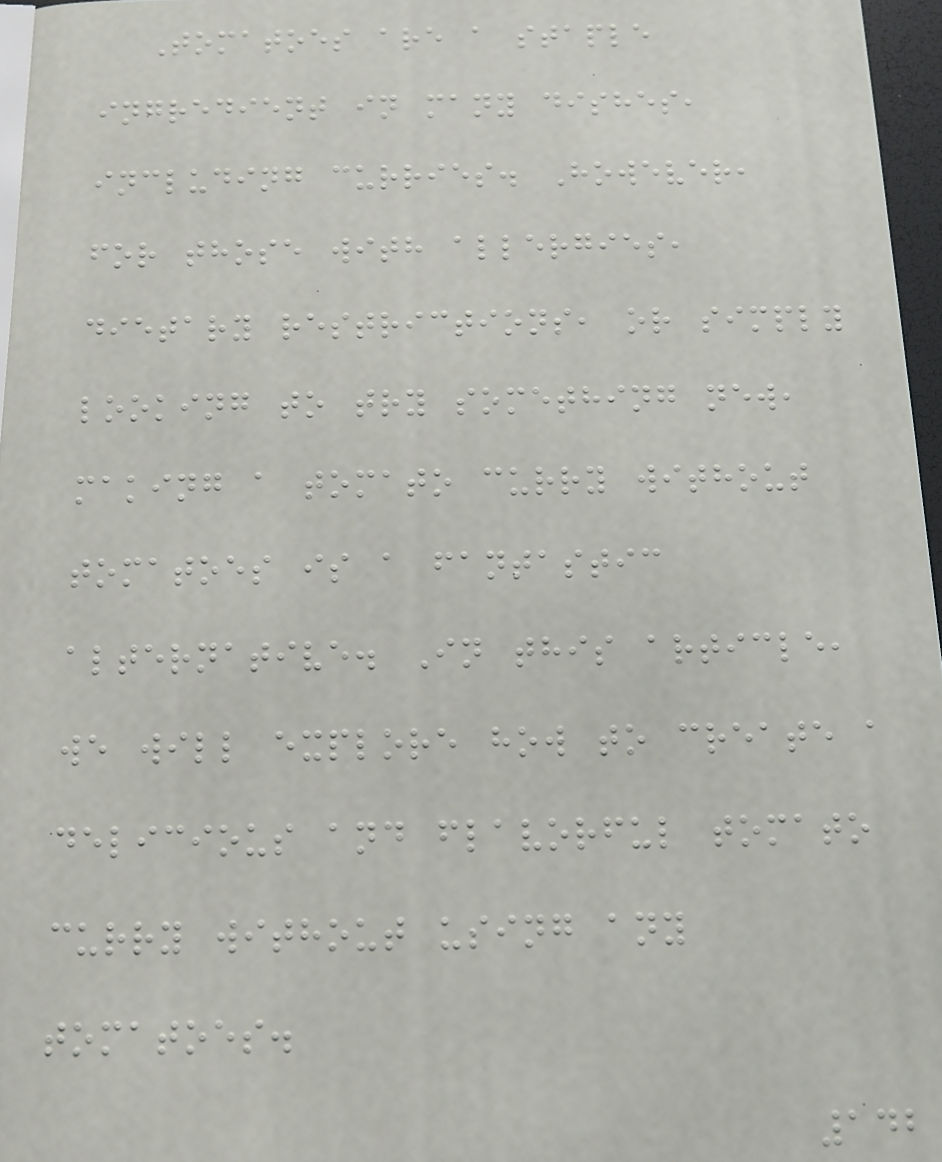Tomatoes are a staple
ingredient in many dishes,
including curries. However,
for those with allergies,
dietary restrictions, or simply
looking to try something new,
making a tomato curry without
tomatoes is a fantastic
alternative. In this article,
we will explore how to create a
delicious and flavorful tomato
curry without using any
tomatoes.
142
